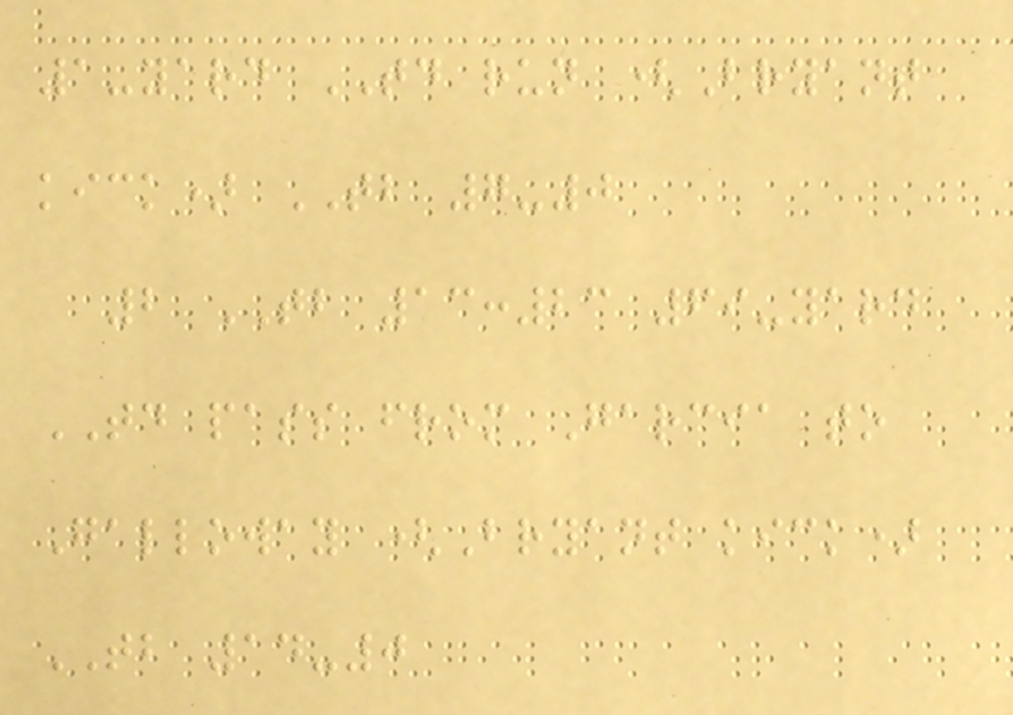1-yard TD run (Bryant
kick) TB 7-0
2 TB 13:23 69-yard
TD pass from Garcia to
Galloway (Bryant kick)
TB 14-0
